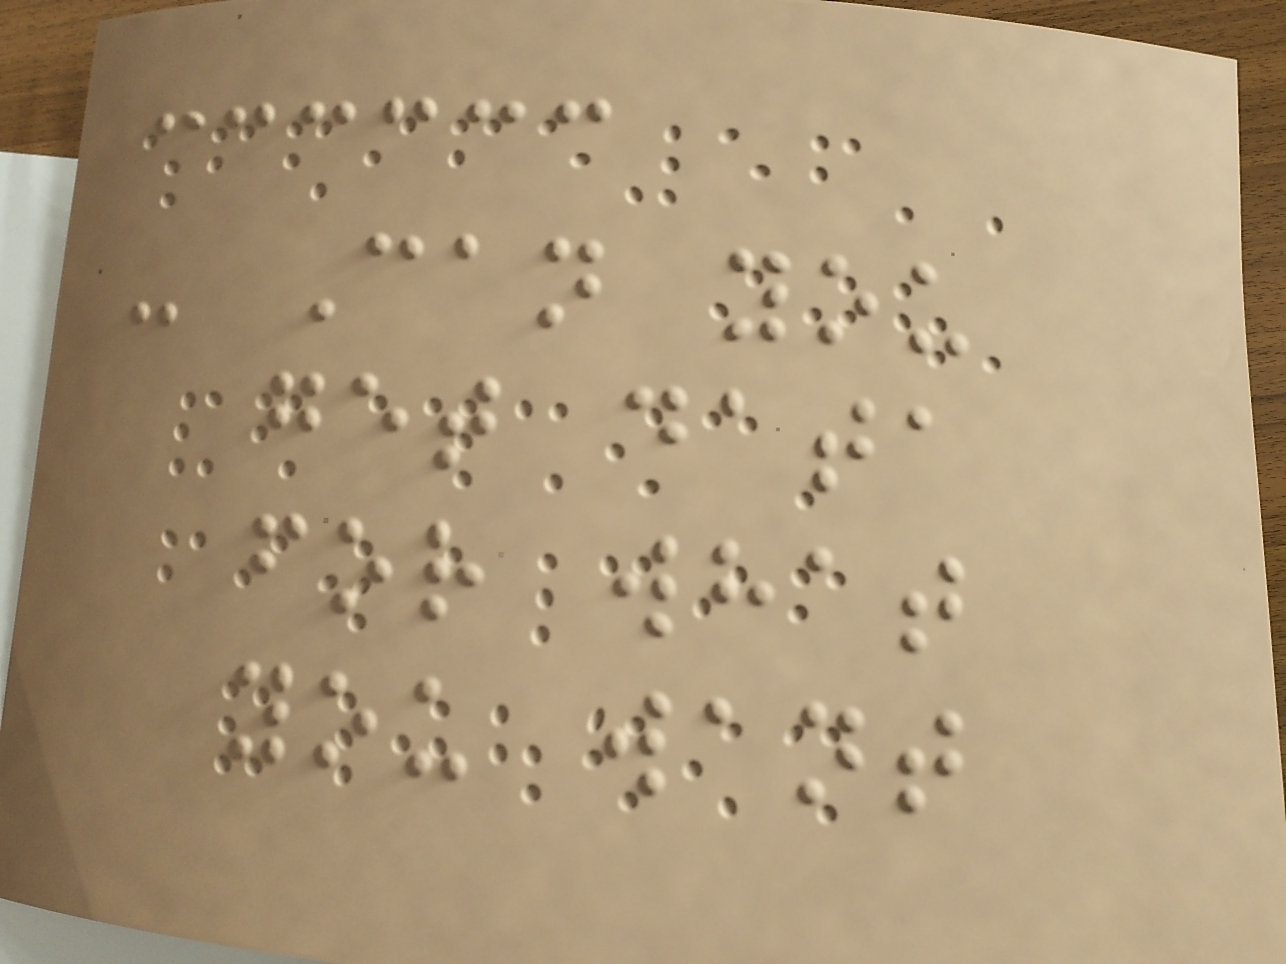- Can you
get data
for what
you want
